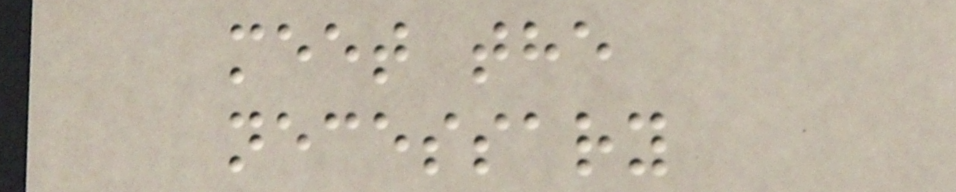meet the
necessary
